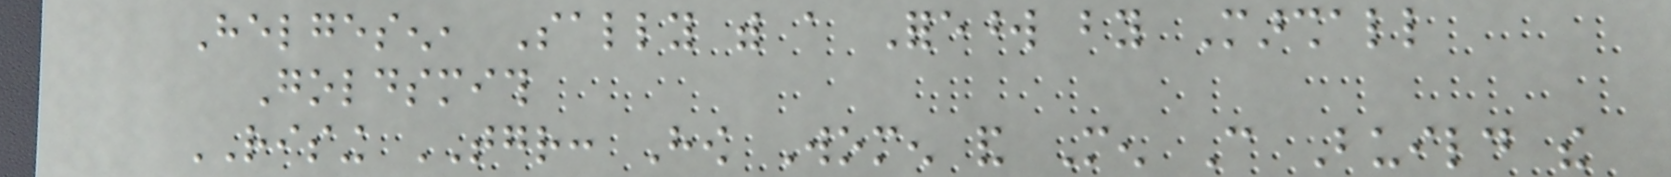Helgesen, Sally with a Foreword by Marshall
Goldsmith
RISING TOGETHER: How Women and Men Can Build the
